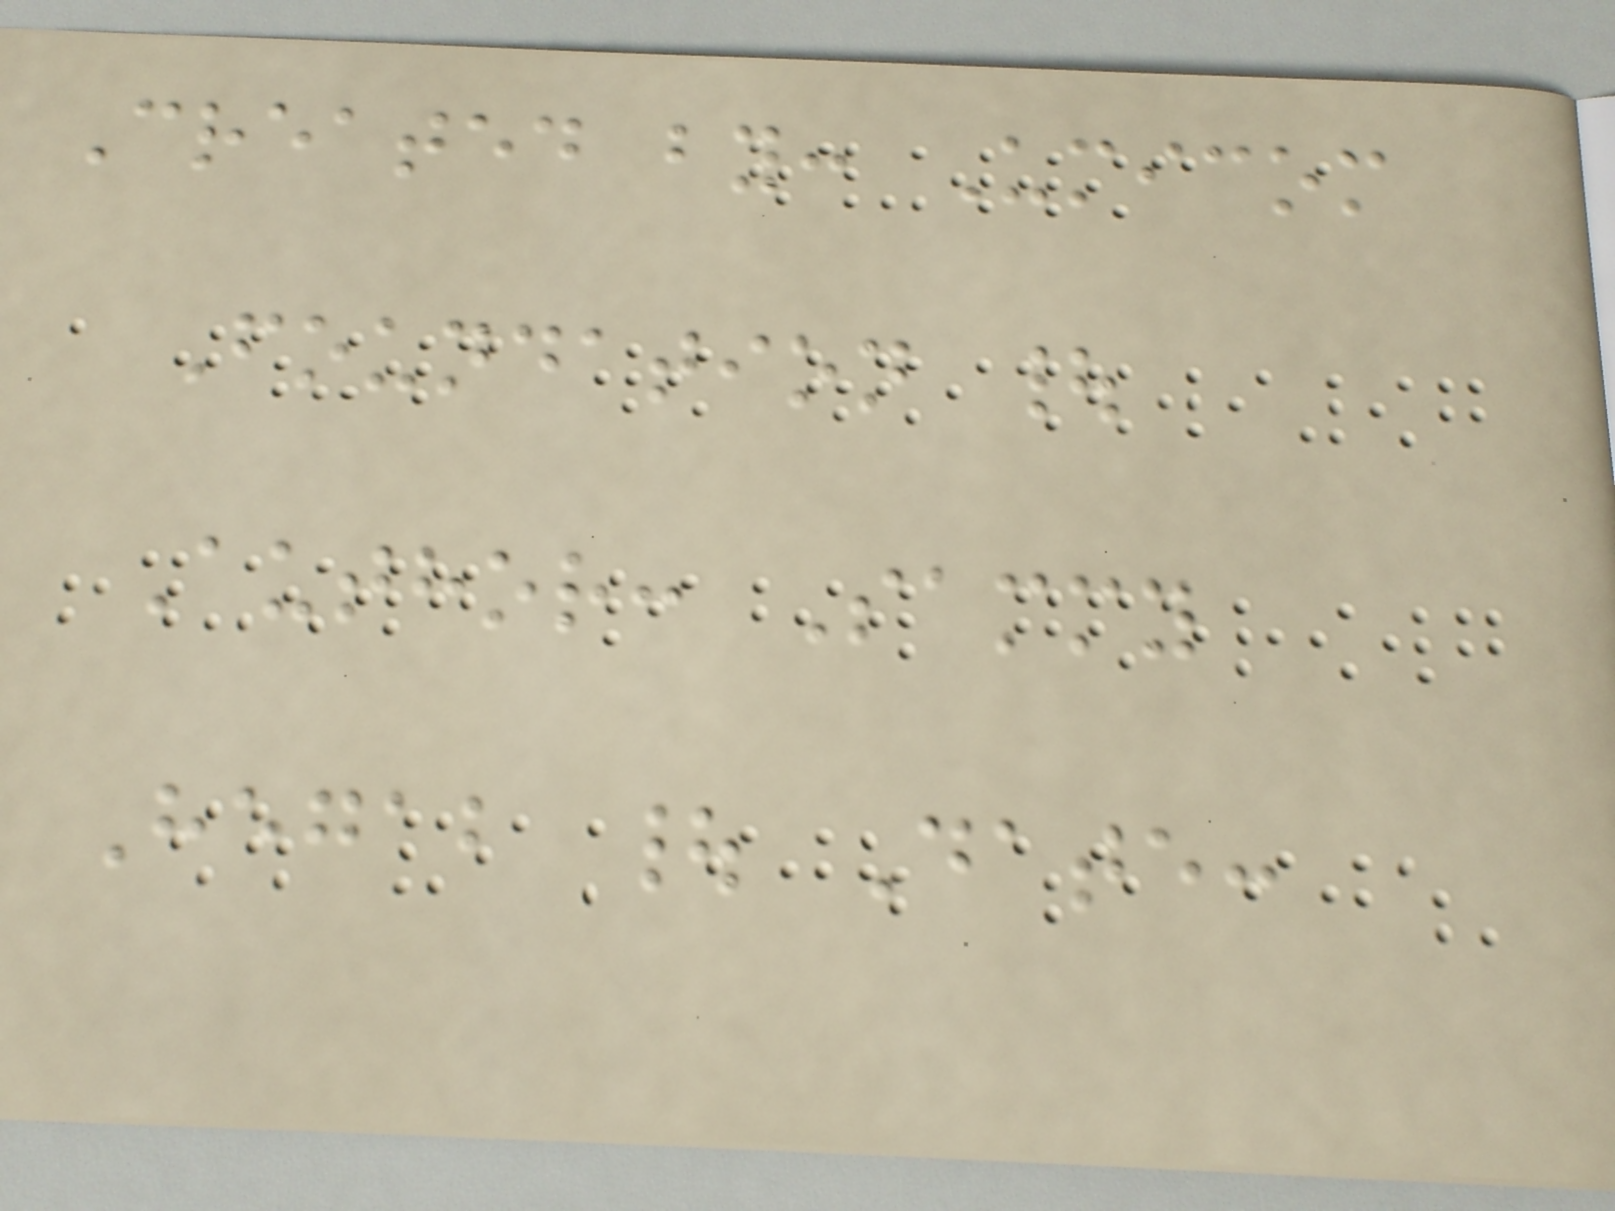Created by: Umicom
Foundation |
Author: Sammy
Hegab | Date:
